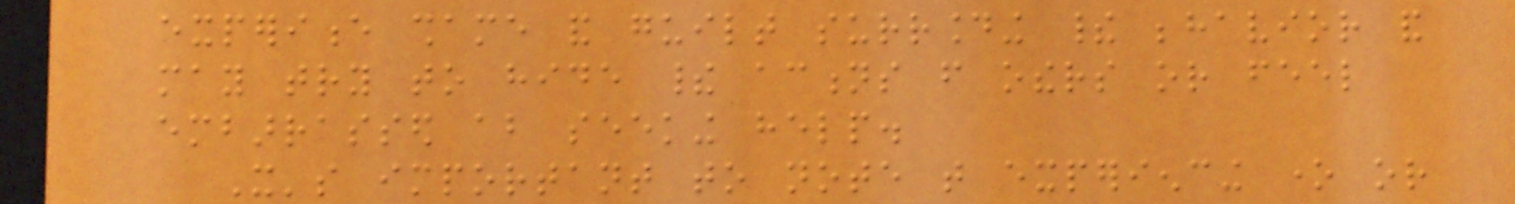experience shame and guilt surrounding their behavior and
may try to hide their actions from others or feel
embarrassed about seeking help.
It's important to note that experiencing one or
